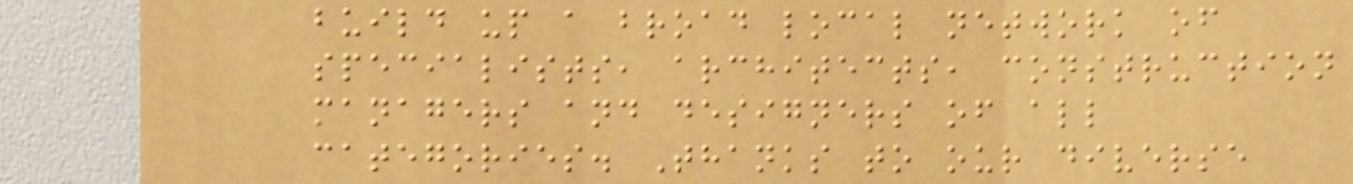build up a broad local network of
specialists, architects, construction
managers and designers of all
categories. Thanks to our diverse
